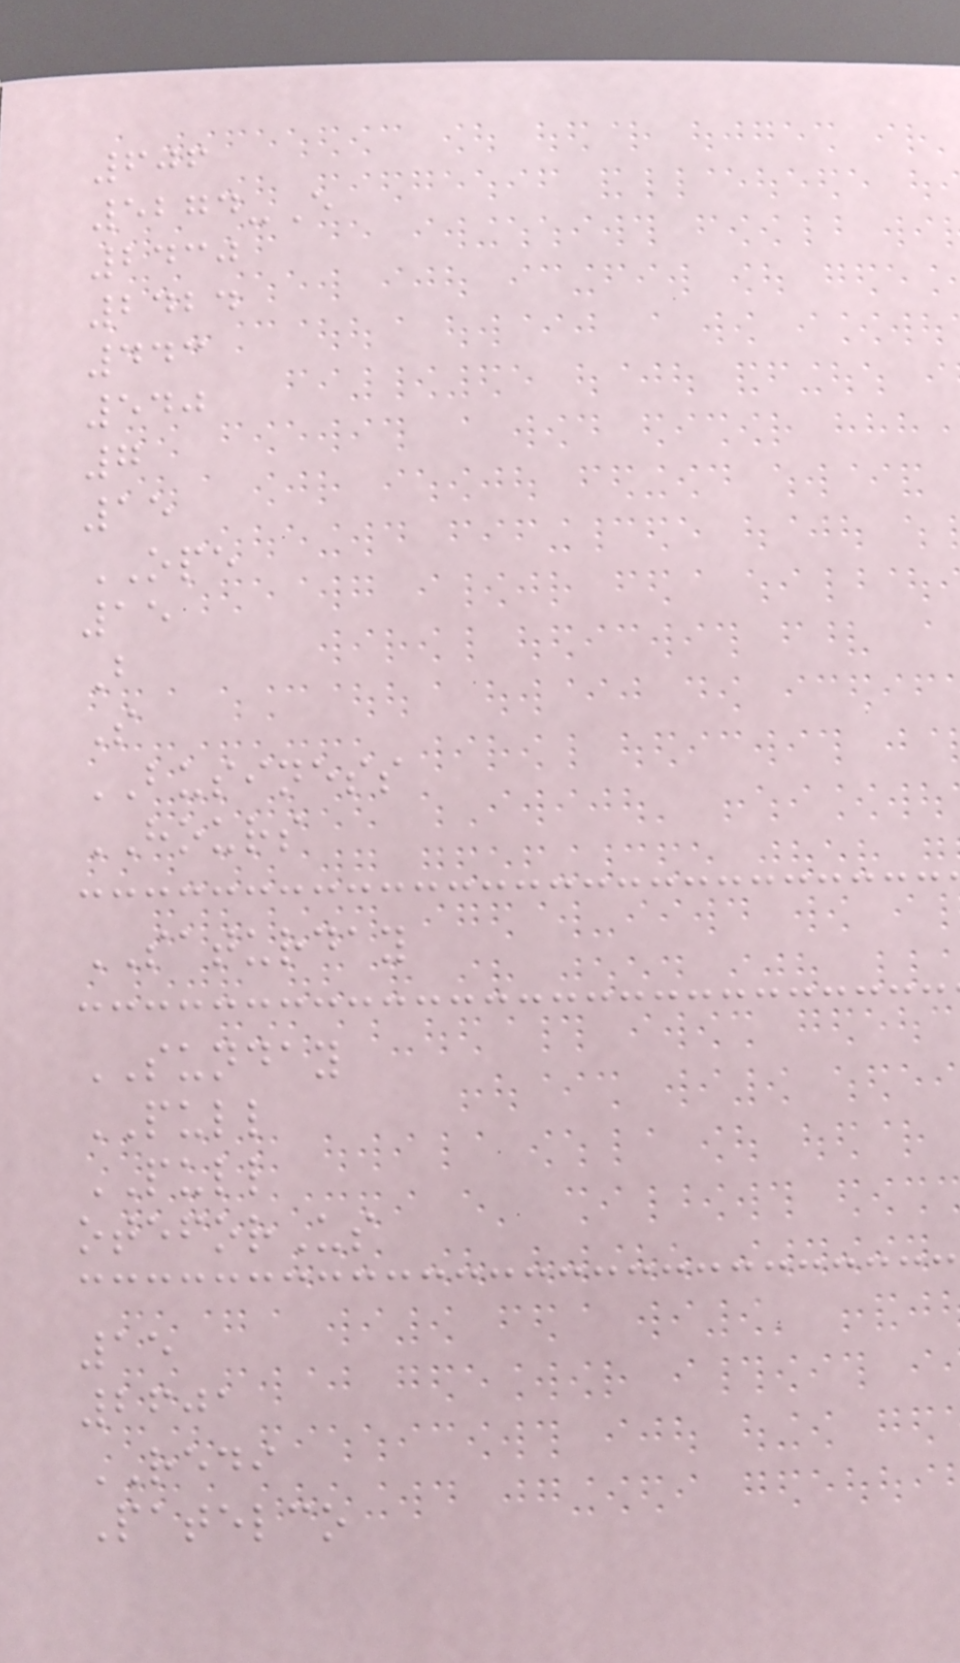606
5274-E
2430
2424
443
540
7
15
OPE
15
B
S
BUSINESS
HOURS
SATURDAY
SUNDAY
PULL
PULL
oteforUs
15
2601
REDI
Patelco
